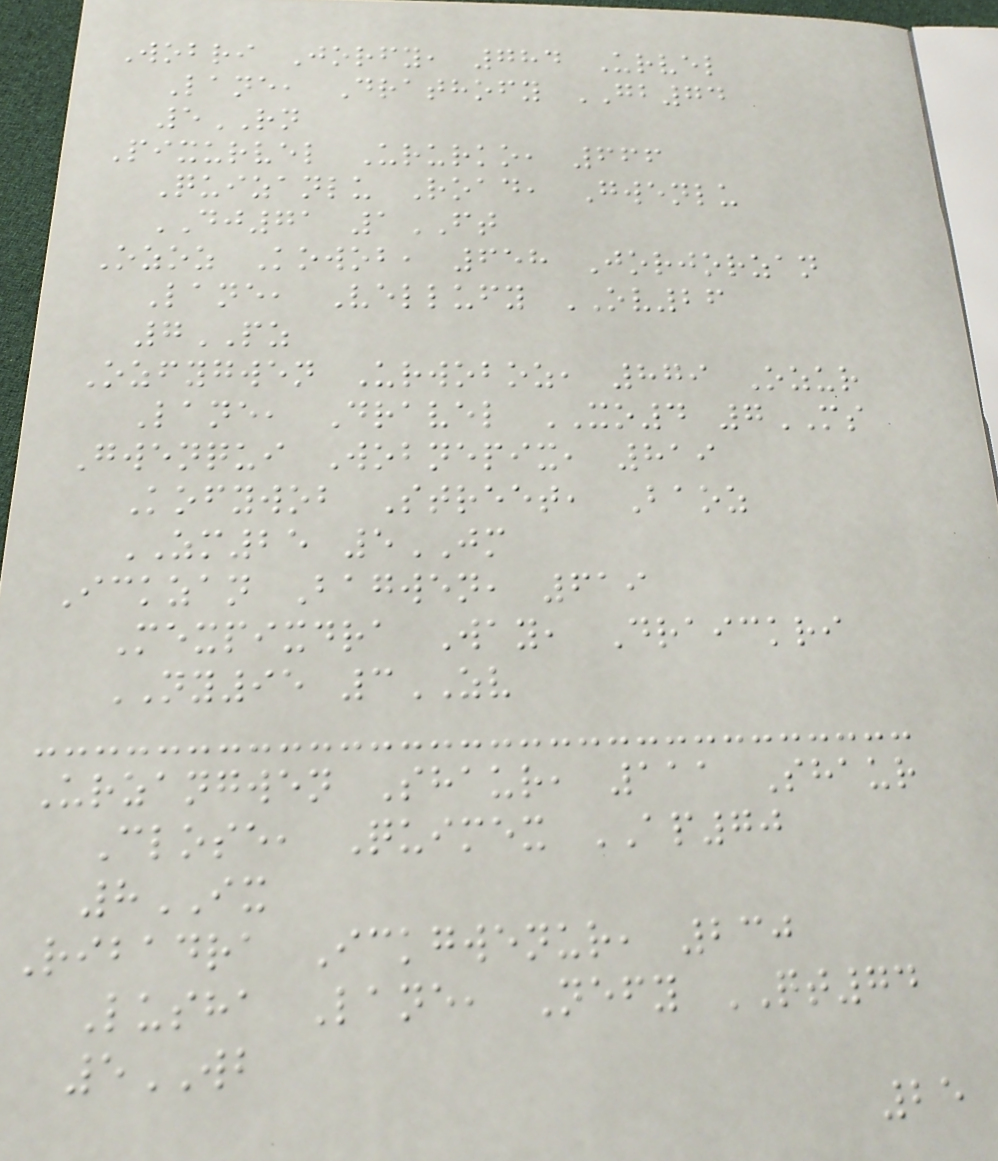Wobri Jorfy, 784 Urvel
Lane, Drathofy GB74
5RN
Pixurvel Ururko, 666
Quizanlu Road, Gwenlu
DJ71 1FT
Ozoz Kowob, 658 Jorjorzan
Lane, Vellufy OV26
7PZ
Ozfygwen Urwoboz, 879 Ozur
Lane, Dravel XO4 7MS
Gwenqui Wobnepix, 819
Kofywob Street, Baoz
ZM25 5JM
Ickzan Bagwen, 619
Mexpixdra Way, Draickri
NY95 3ZV
Urzangwen Shaur, 111 Shaur
Close, Quimex AP70
8IX
Ribadra Ickgwenur, 230
Lusha Lane, Nefy QT74
5WB
25
